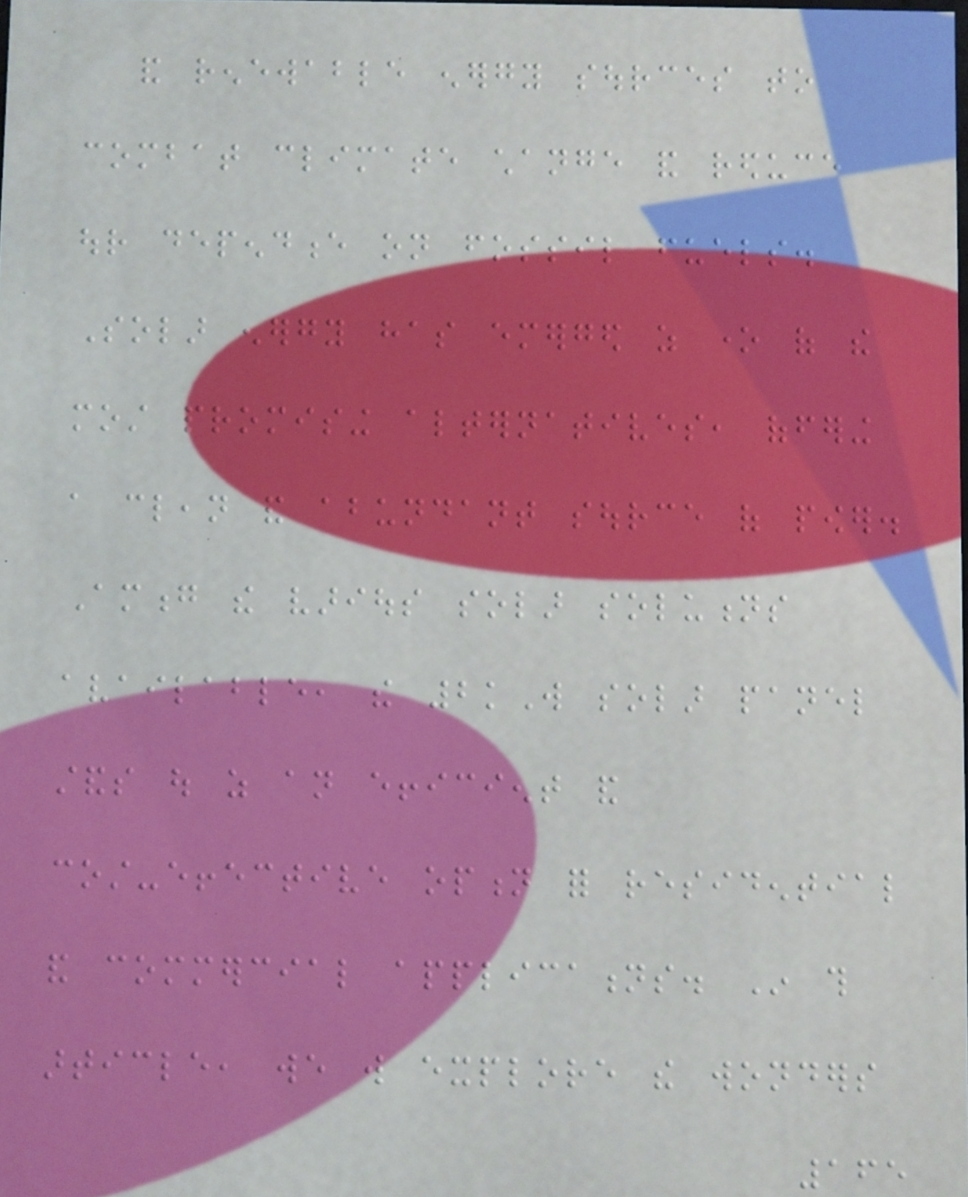and renewable energy sources to
combat climate change and reduce
our dependence on fossil fuels.
Solar energy has emerged as one of the
most promising alternatives, offering
a clean and abundant source of power.
Among the various solar solutions
available, the 2kW solar panel
stands out as an efficient and
cost-effective option for residential
and commercial applications. In this
article, we will explore the wonders
165
